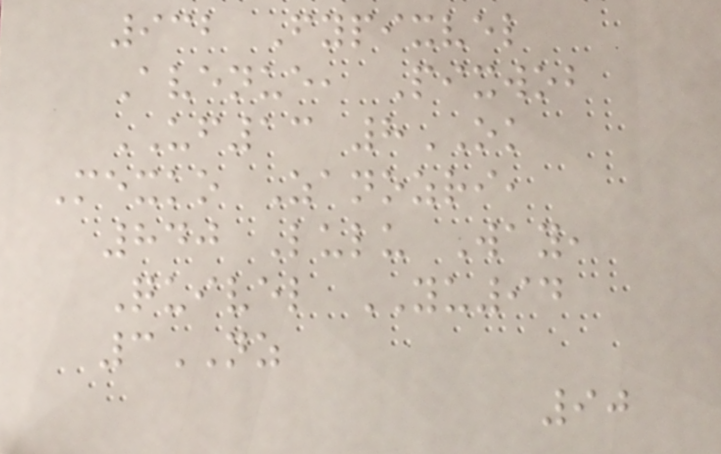932 Fypixvel
Avenue, Pixwob
UF13 8OK
Mexko Zanozri,
840 Lulu Way,
Quivel YU94
3NZ
90
